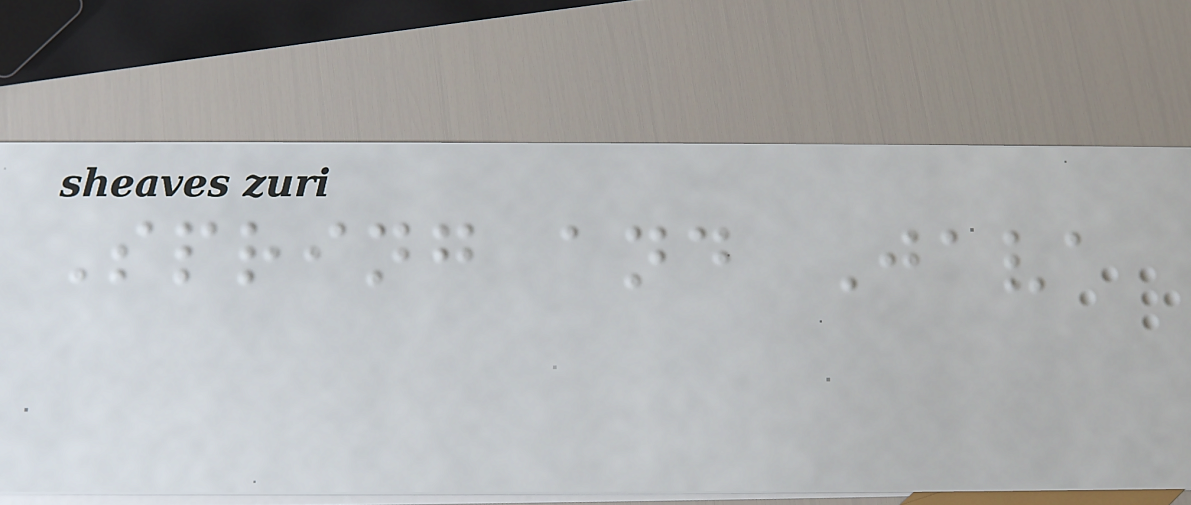Spring and Java
